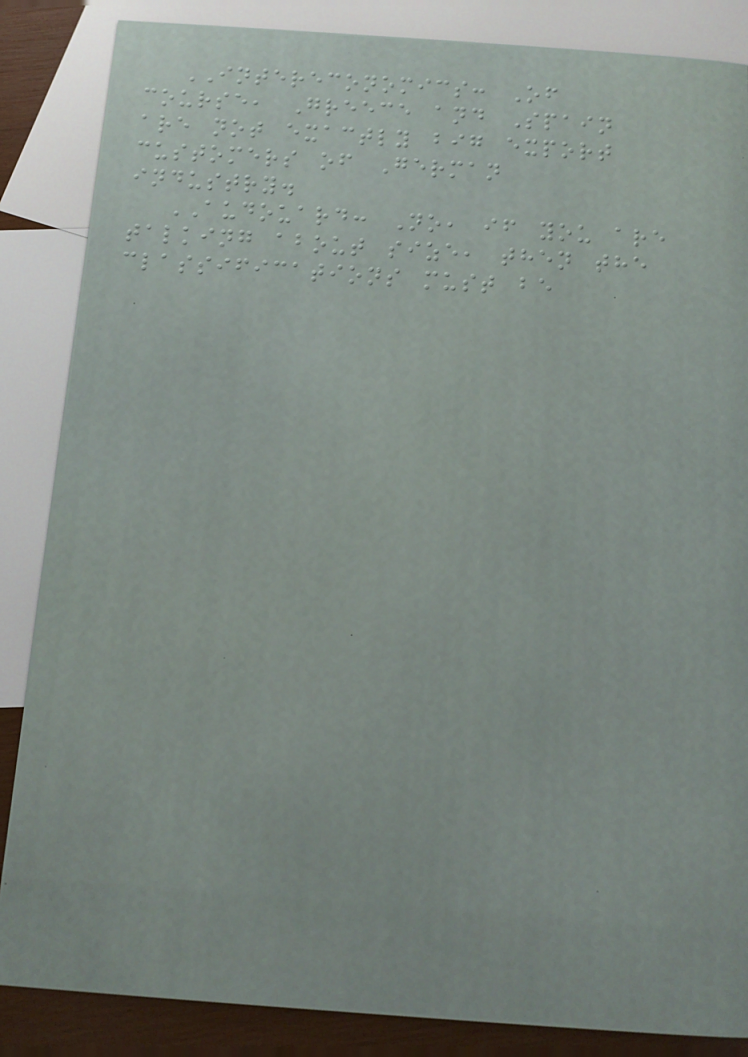INTERECONOMICS: Of
course, Greece and Spain
are not exactly big export
customers of German
industry.
AUDOUARD: No, if you are
talking about size, then the
classifications must be
